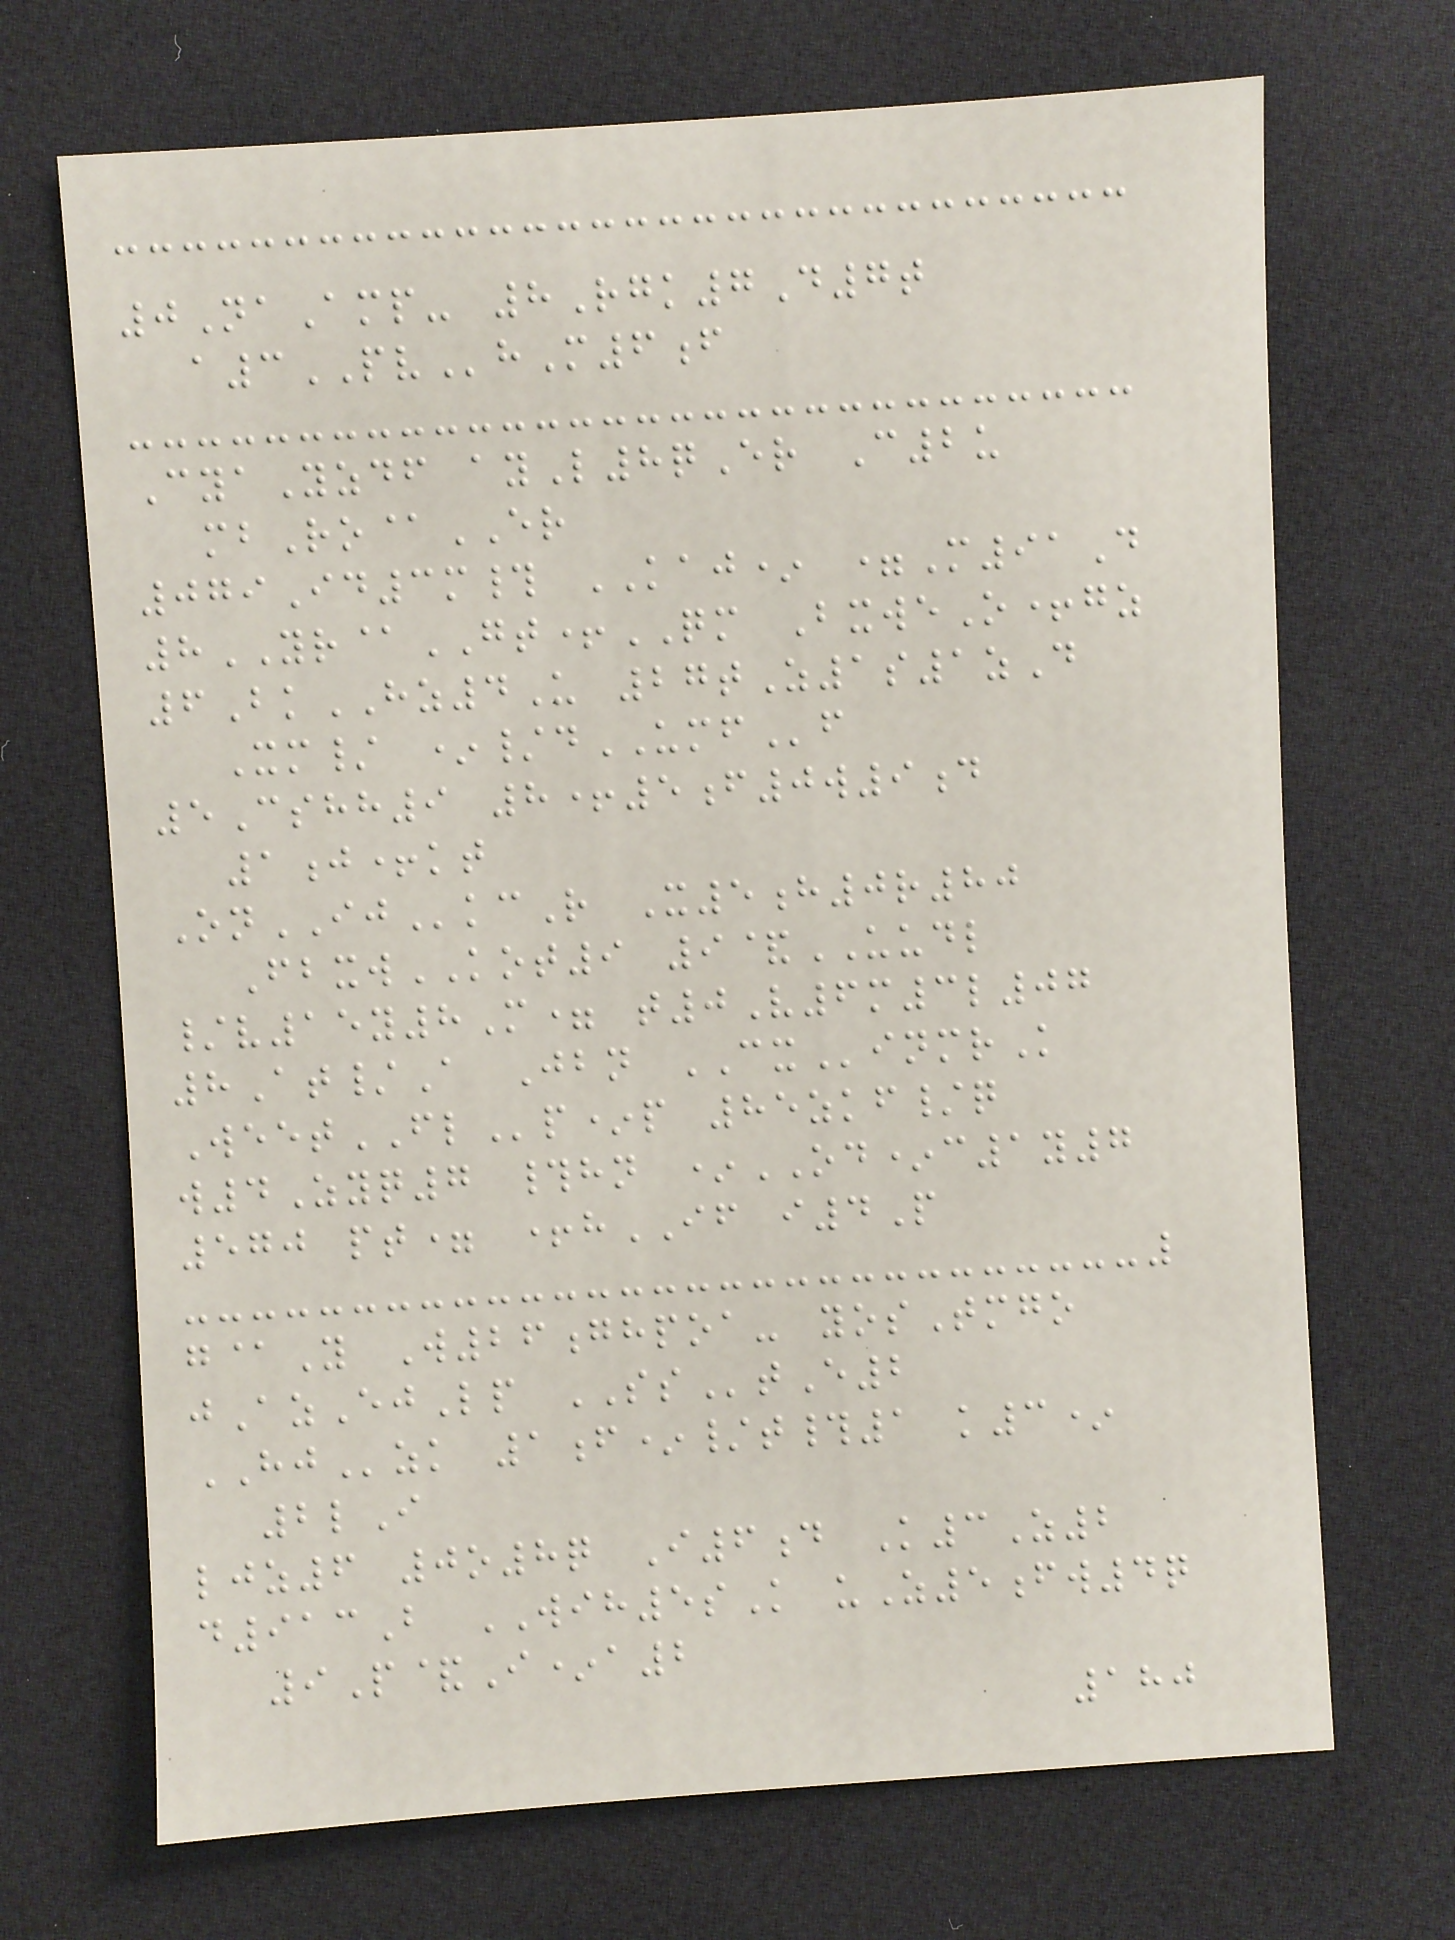0NaAmp- 8Rgk7D7t
a3PVhM6f
CyaYzdf ayL8qEr C2u
mbRo@ER
079Id3m# KAJ* =M91D
8YR@GT+QM BxweO+gz
6BkHZ4U 27tZ1s1zD
Xm/ */dUMFf
5Cshh9 8+5f0w9d
1j+kt
OnIJkcR X5h0r80
FbxwKOT9 9&UUDL
/v15y8M= t0V6m3l07
8At/A Jbn CXinmrK
WeetFLp*p 85zkf/q
w4Zyq7 #hn *OD*c1y7
570 pt= +hIF i4P
g@Y W26ghpoa- yosTmgo
jAzEjLp SStE2
HJzk 1f*/t#1 k3*
2lI
ljz6 0o8q I6d K3Z2
d913B WIH5sK uZ5fw4q
9P&I*a2
180
